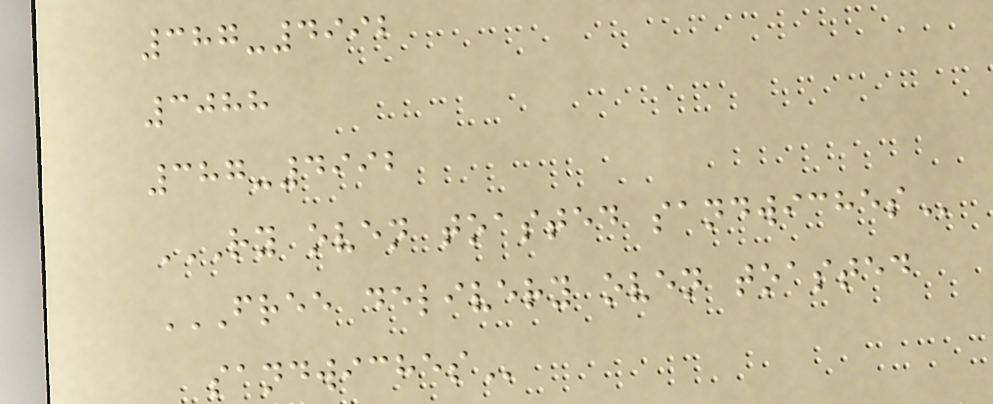387-4992
3088
387-4992
RY OVEN TOASTED SANDWICHES
FREE DELIVERY OVEN TOASTED
SANDWICHES
